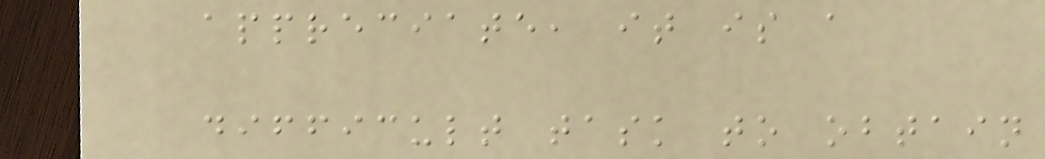appreciate, it is a
difficult task to obtain
